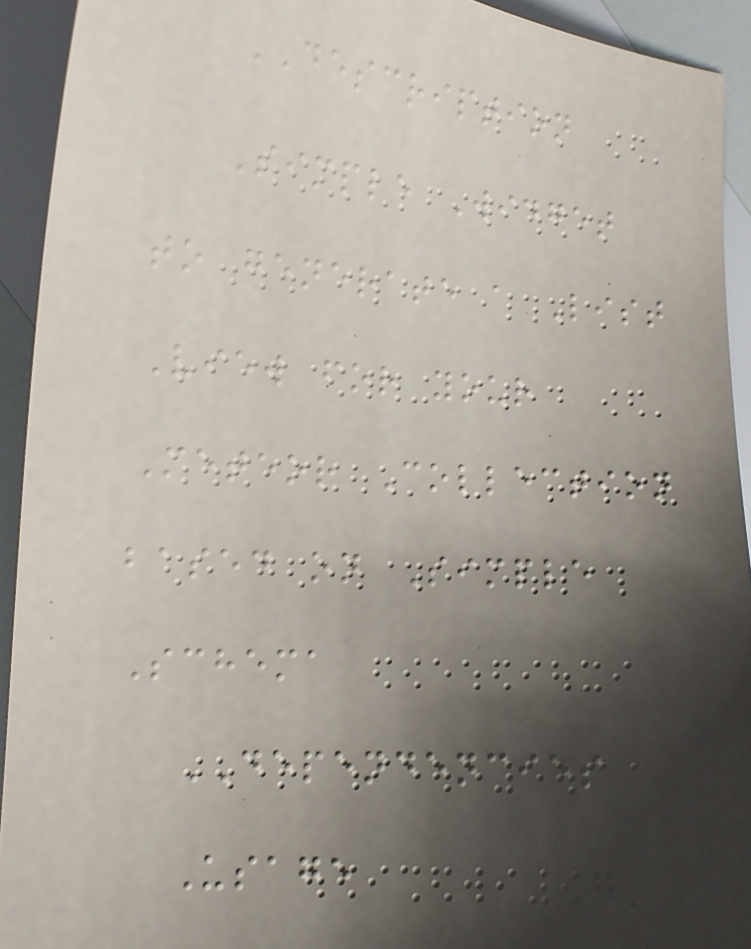DESCRIPTION
Simple Widget
to generate a List
View for your
Meteor Collection
based on Simple
Schema
DEPENDENCIES
Usage
